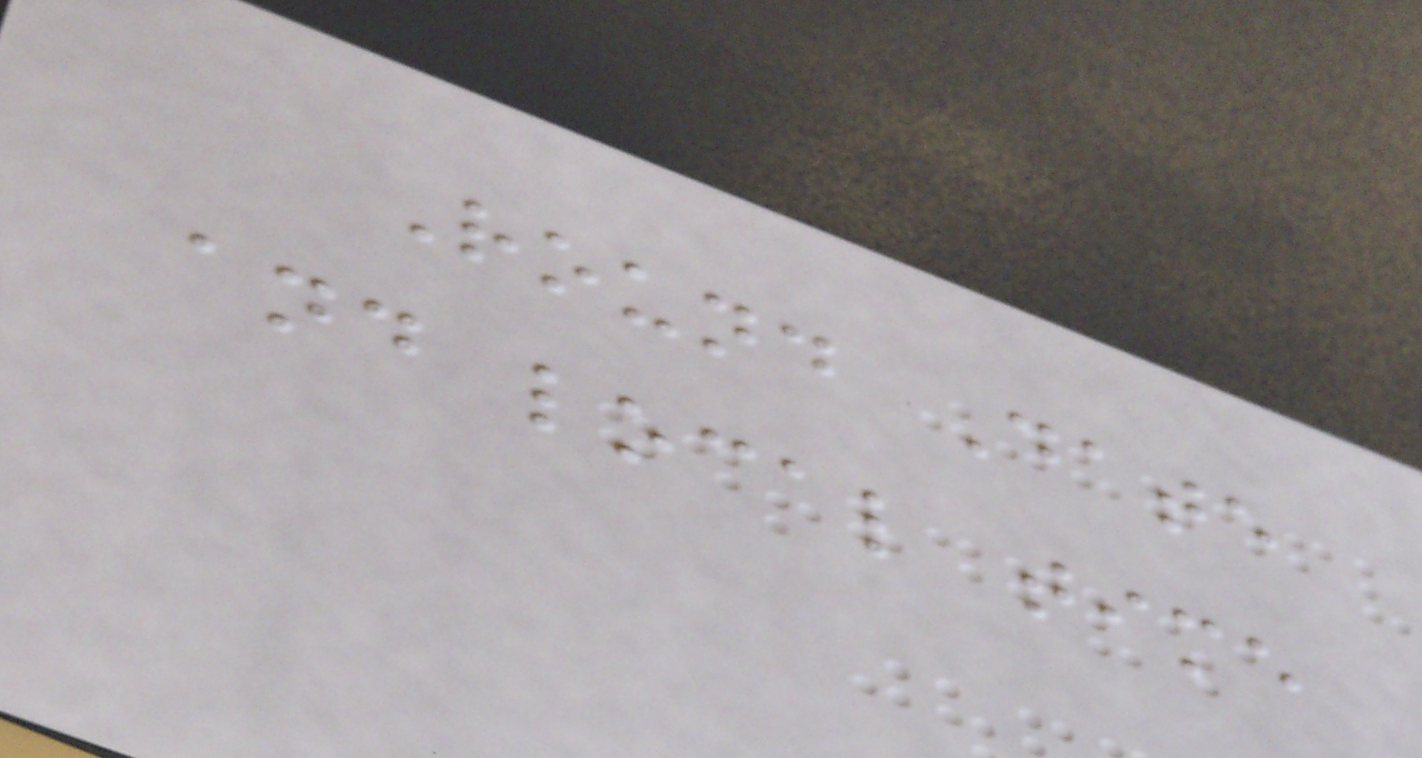Round Date
and local time
